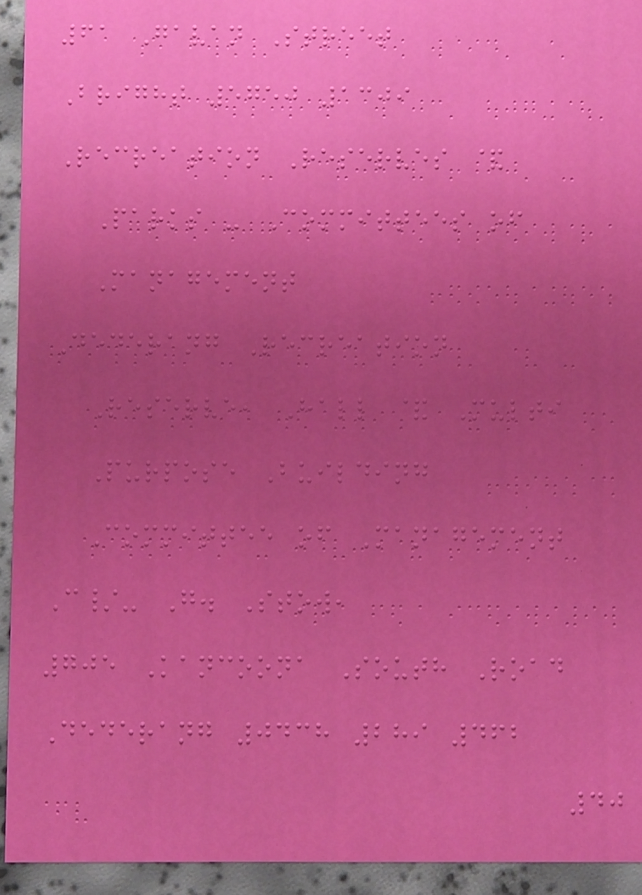61 Gavan Street
Bright 5750 1309
Recreation Reserves &
Parks - Committees of
Management
Dederang Recreation
Reserve, Hall & Multi
Purpose Building
Committee of Management
C/- G. Stow,
705 Kancoona South Road
Dederang 0438 289 462
40
